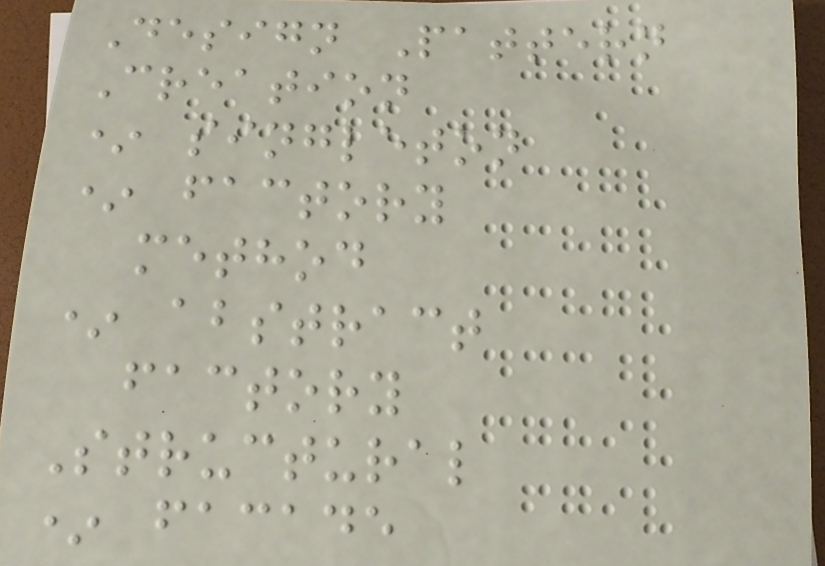Design Pattern
Creation
* singleton
* factory
method
* abstract
factory
Structural
* facade
